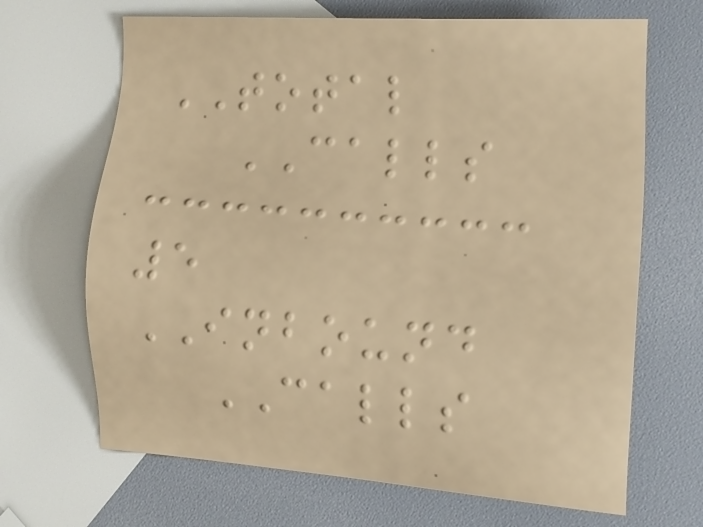TOTAL
CALLS
5
INBOUND
CALLS
